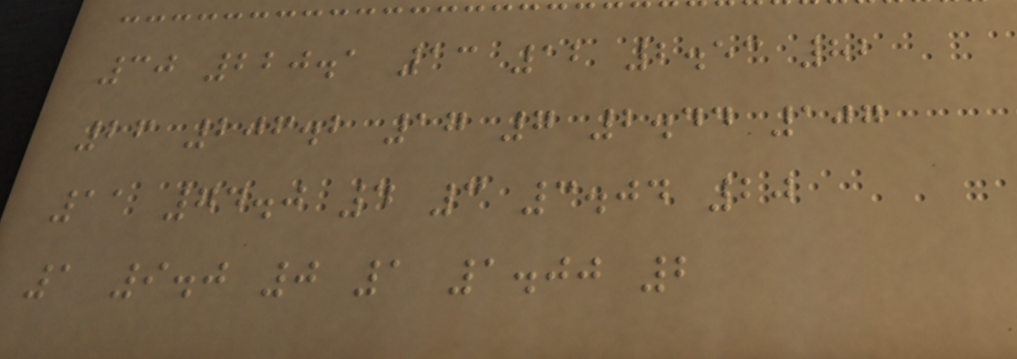30 220.1 13 12 2.53 82
26 206.2 17 7 2.44 107
11 74.0 4 3 3.04 20
1 9.0 0 1 1.00 2
